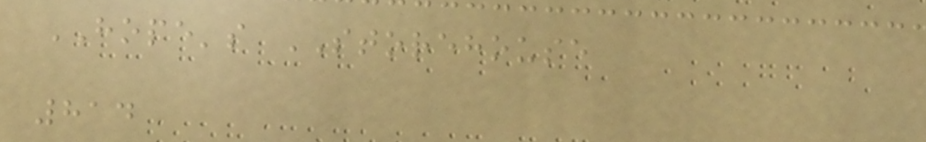HOPE's STOREHOUSE
814
